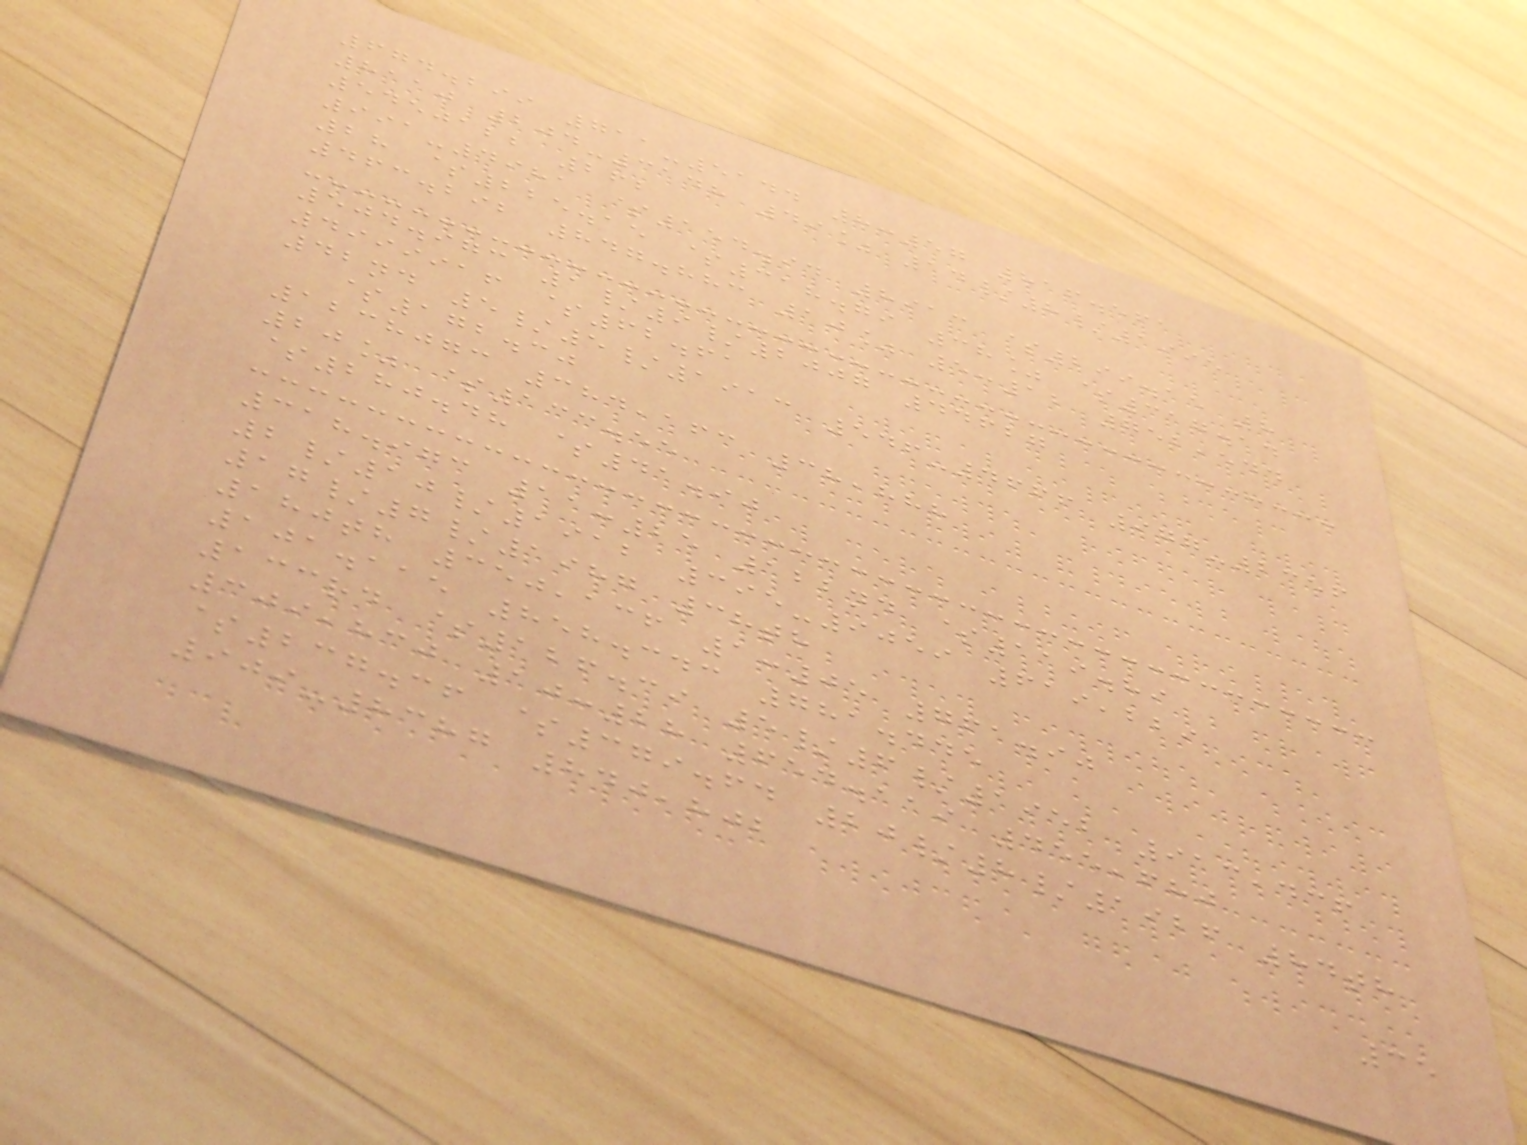674.299 711-5144 8:57 816.561
8110 204-3148 49% 14/8/1995
5450122 262
991-4981 $154.94 8913 $299.15 8
28 $225.15 $318.79 38% $317.14
463.292 847.883 10% 5:12 752,544
504.973 1/9/2007 44627
4999916 $62.61
42nd 5/5/1913 546-4666 977-2356
$172.30
1238073 384,163 38,888
20% $133.55
$280.48 $41.90
318.973 11:25 122nd $119.89
2/10/1912 395-9059 619,229
17/7/1987 38th
180th 350,136 1:05 761.90
101.115 858.343 781.445
133rd $126.39 5/6/1952 913,436
309,830 10:28 654.119 455,680
$237.36 $379.64 20/8/1926 84th
909-8387 840,802
35
